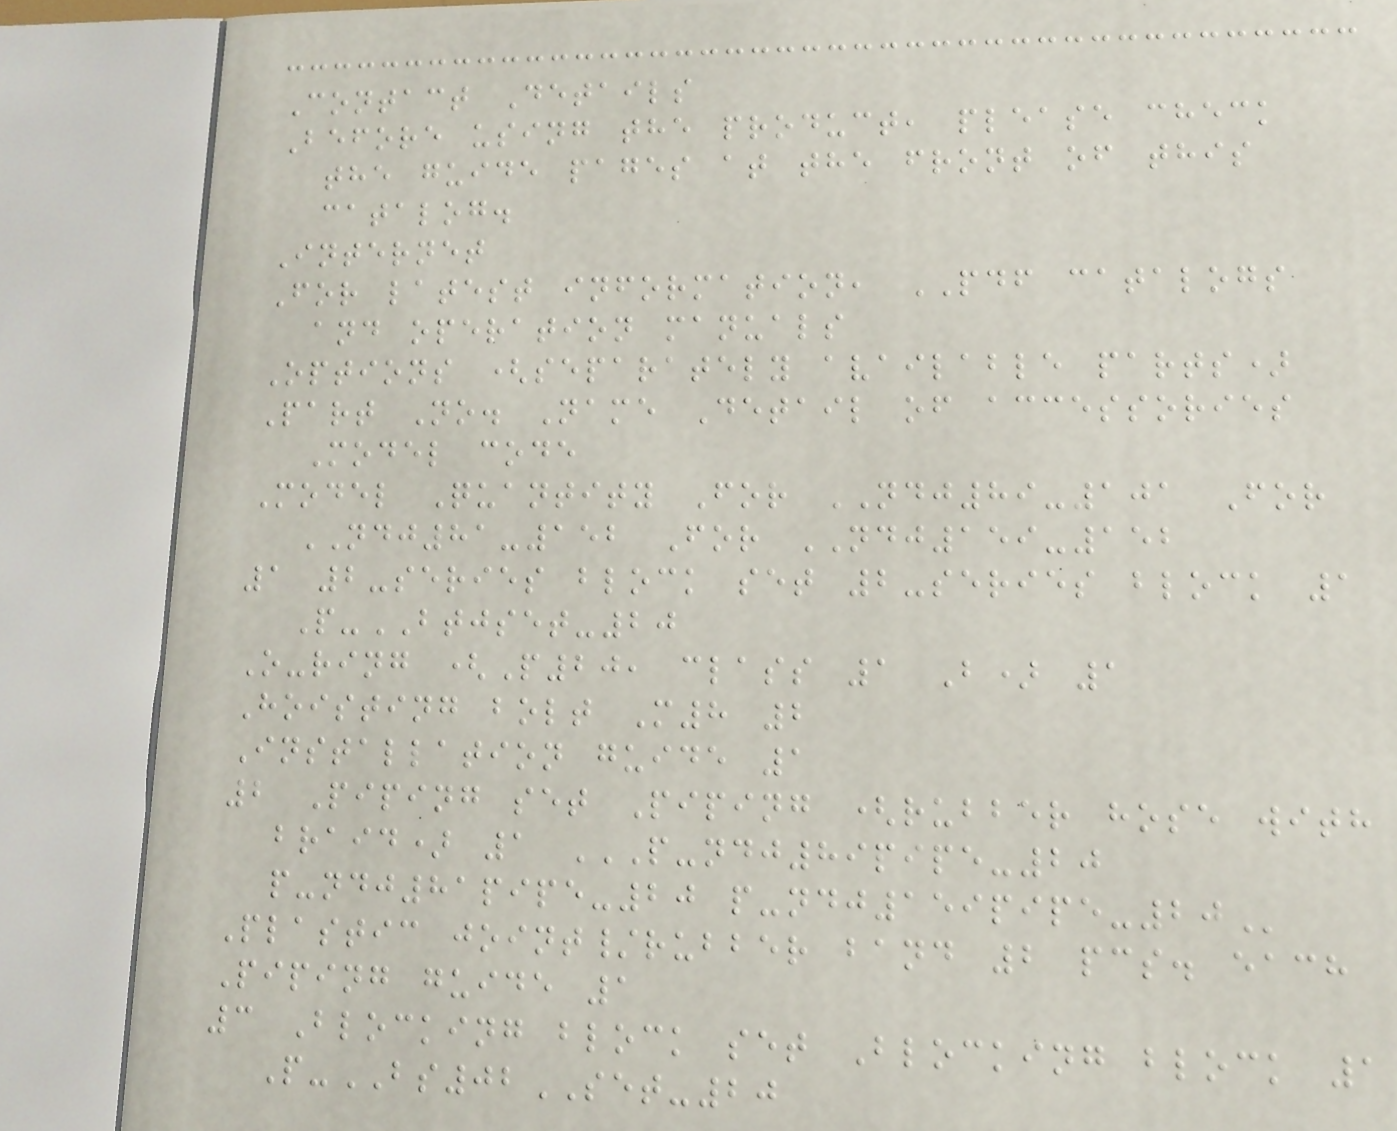Contact Details
Before using the product, please check
the guide pages at the front of this
catalog.
Internet
For latest information, PDF catalogs
and operation manuals
Options (separately available parts)
Part No. Name Detail of accessories
Model code
Model Quantity For NDJ89-101 For
NDJ81-152 For NDJ159-152
1 2-series block set 2-series block 1
P-BTJSET-20
O-ring (P20, class 1 B) 1
Hoisting bolt M8 2
Installation guide 1
2 Piping set Piping (rubber hose with
braid) 1 P-NDJ89PIPE-20
P-NDJ81PIPE-20 P-NDJ159PIPE-20
Plastic joint/rubber band 2 pcs. each
Piping guide 1
3 Blocking block set Blocking block 1
P-BS02SET-20
